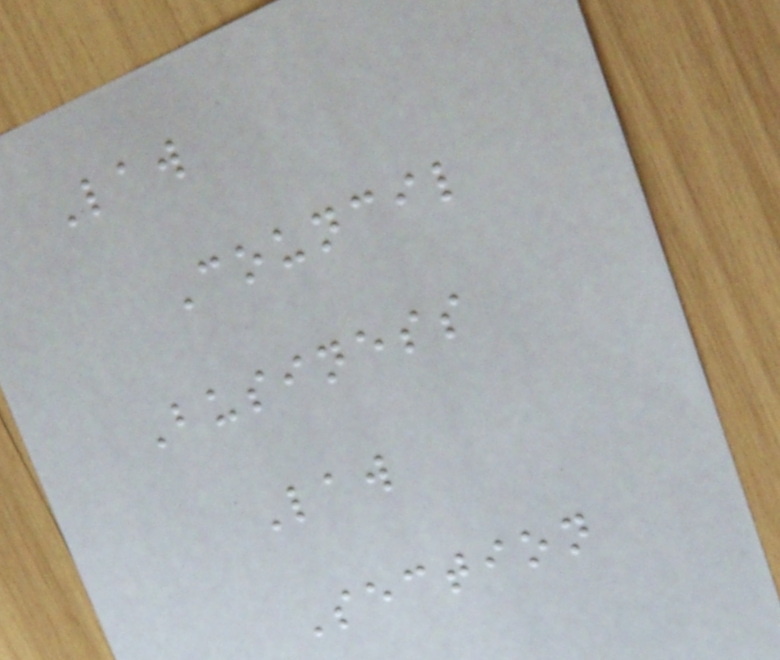Law
Council
Business
Law
Section
